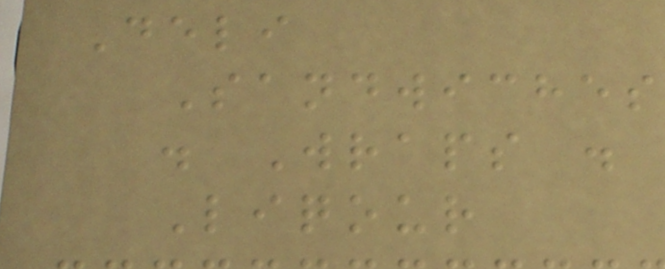Deli
Sandwiches
. Wraps .
Liqour
